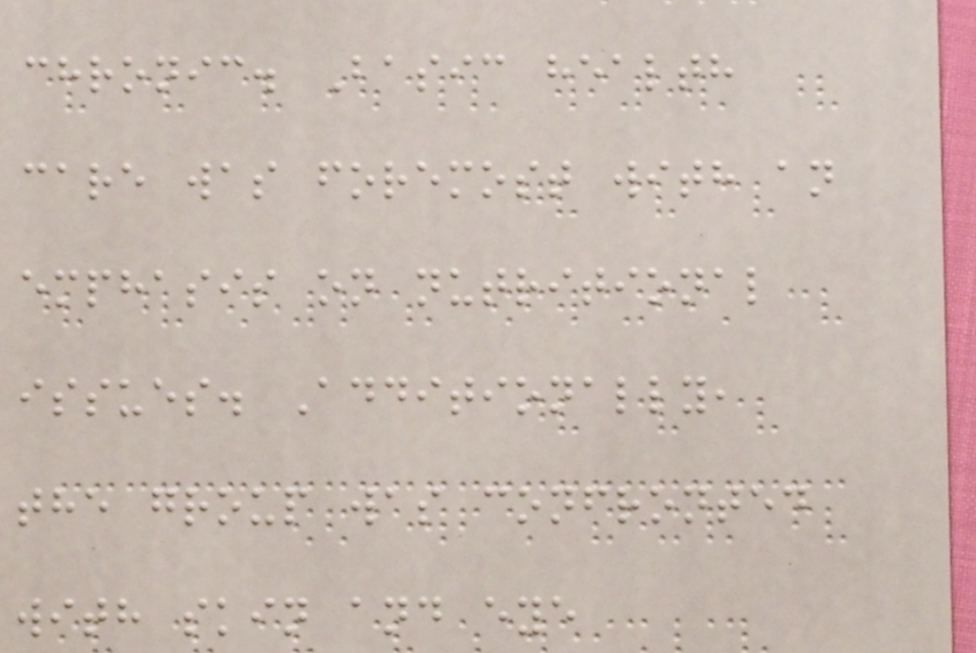chronic. Basic health
care was foremost with an
emphasis on nutritional
issues. Additionally,
the group was confronted
with skin and eye
